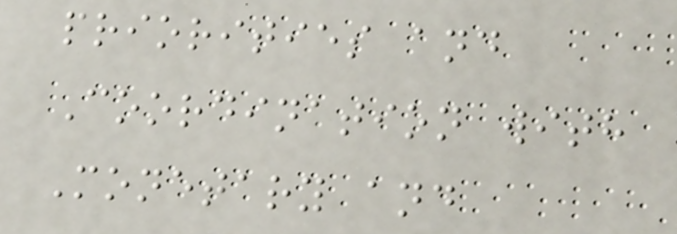priorities and
Coordination with
Monetary and
